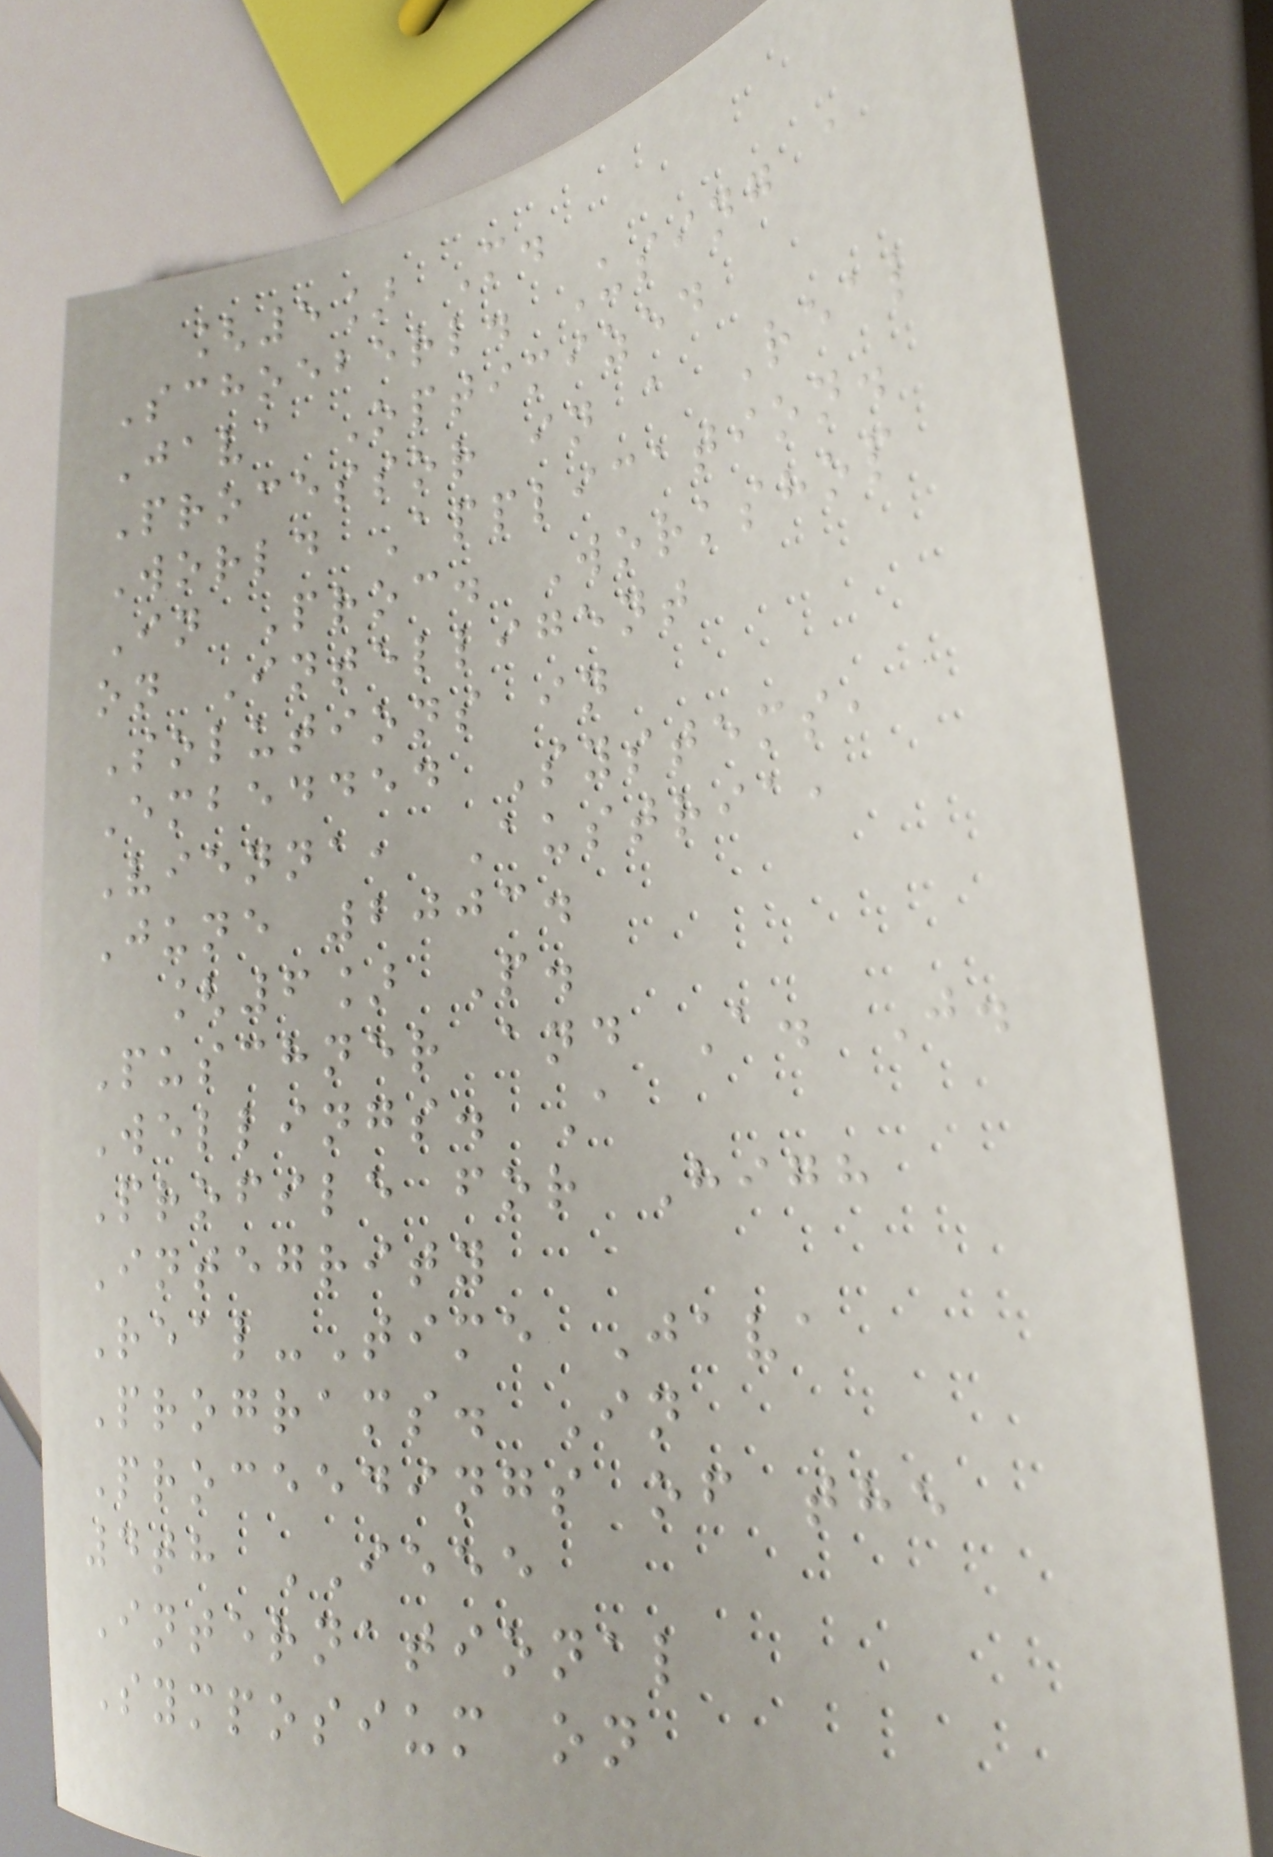[5] M.
Schoeberl. Using a
Java Optimized
Processor in a Real
World Application.
In Proc. Workshop
on Intelligent
Solutions in
Embedded Systems,
Vienna, Austria,
June 2003.
[6] P.
Puschner and A. J.
Wellings. A
Profile for High
Integrity
Real-Time Java
Programs. In
Proceedings of the
4th IEEE
International
Symposium on
